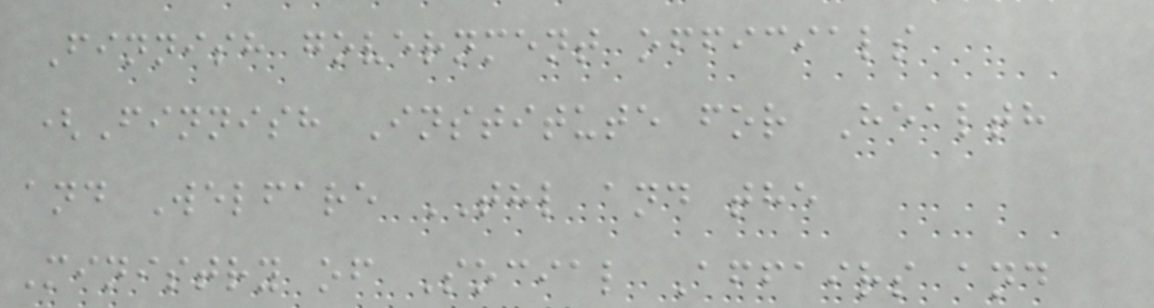Finnish government officials
(Finnish Institute for Health
and Welfare THL and the
Ministry of Social Affairs and
